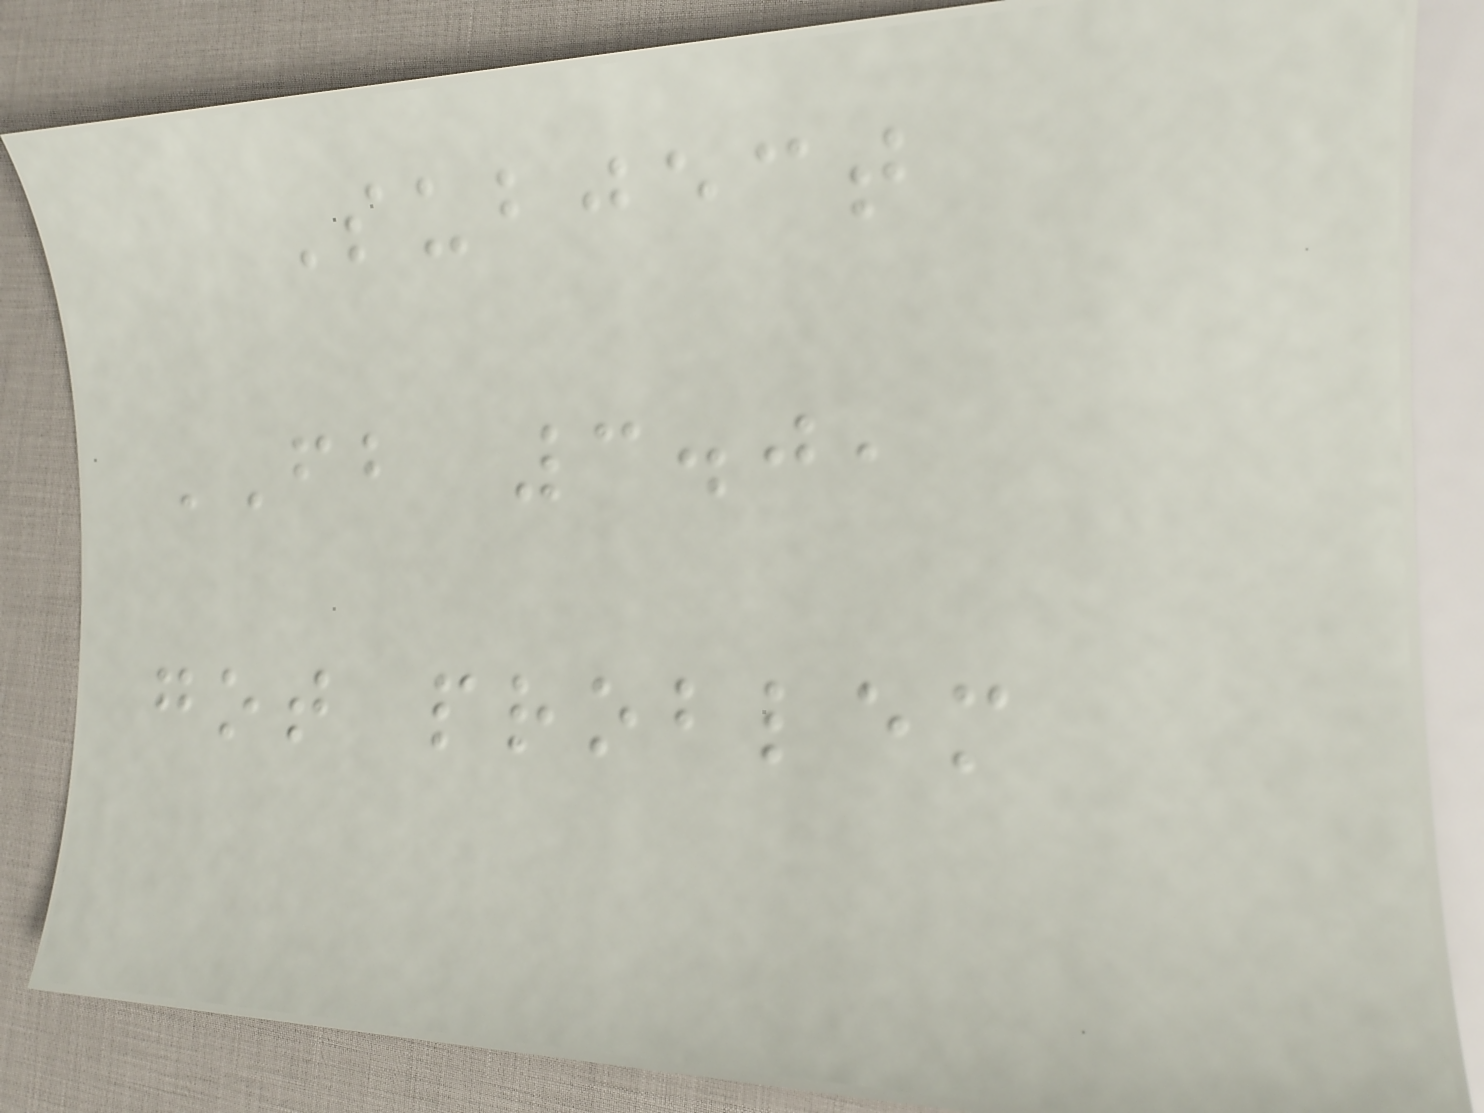Subject
FB 3.0,
got problem
